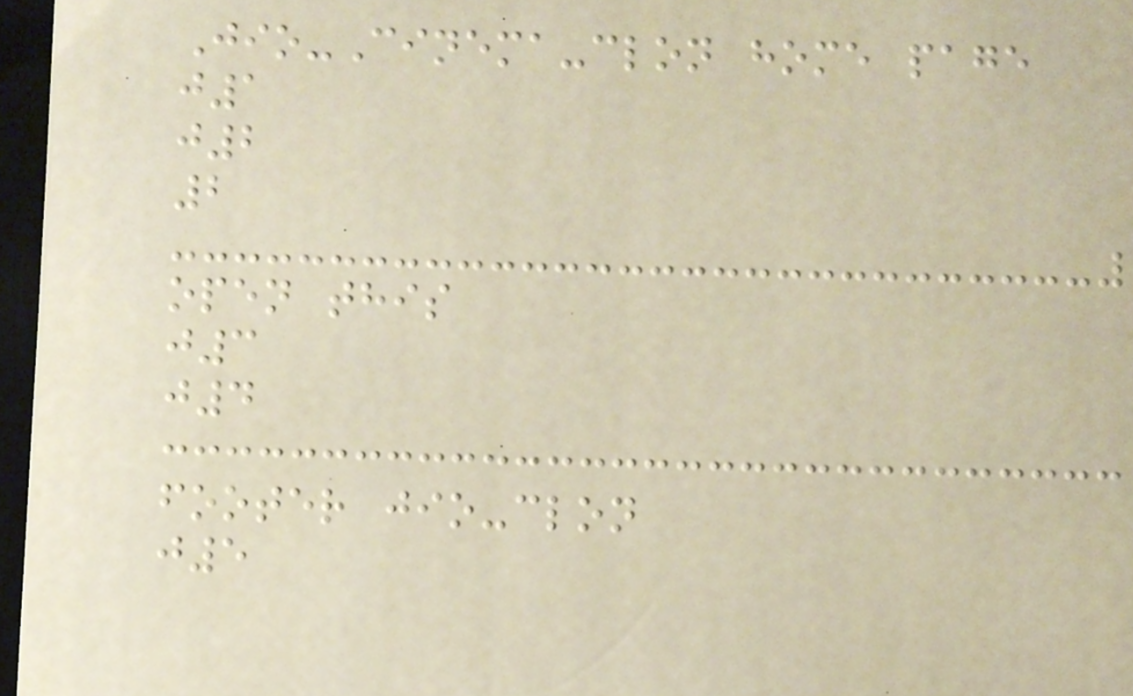Jio-Cinema-clon home page
j1
j2
2
open this
j3
j4
footer jio-clon
j5
